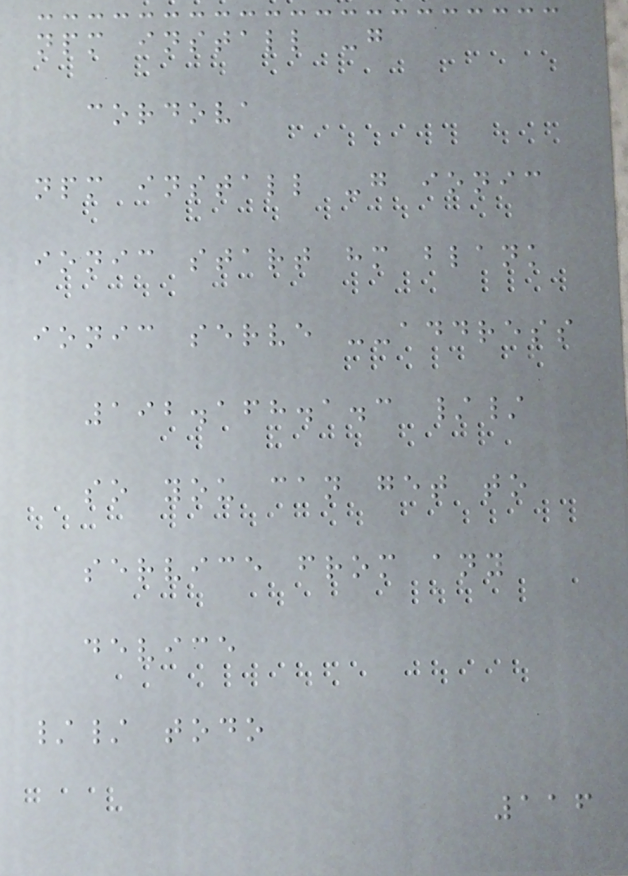npm install -g
cordova
npm install -g ionic
ionic start hm blank
ionic serve --address
192.168.1.3 //
so you can get to
service from any
device
// todo
116
